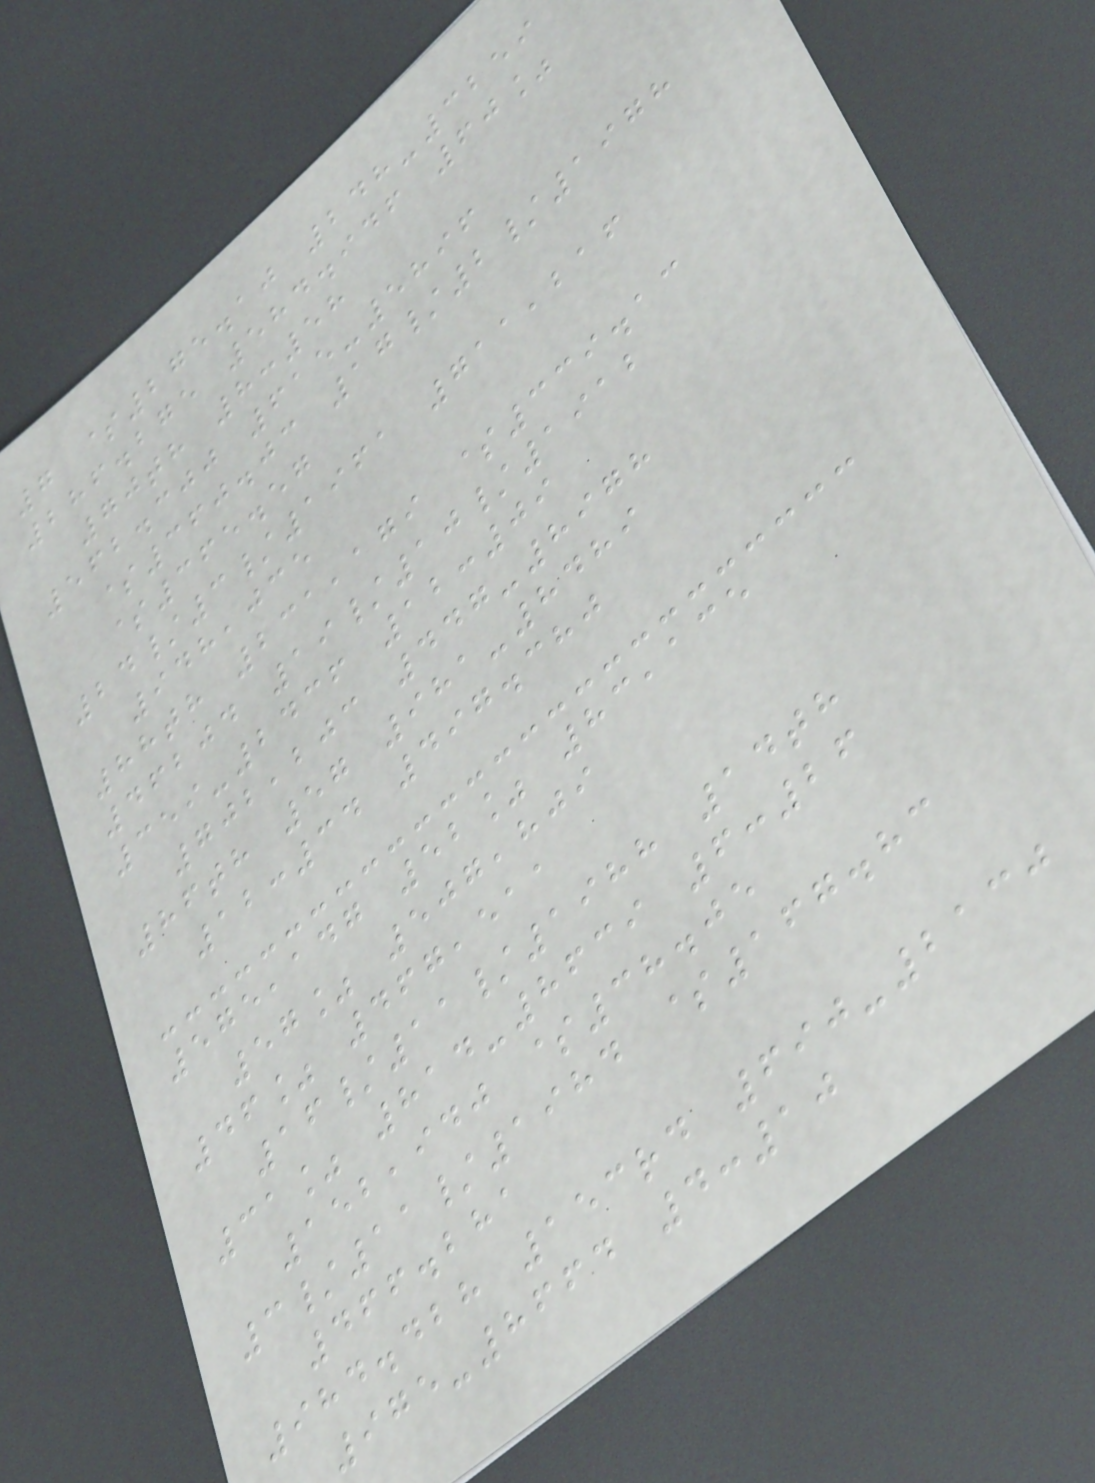7 $275.10 248-3259
286.275 584.946 60%
70th 8:58
562.300 615-5896
$360.03 17/2/1978
$365.57
24/3/1961 711,216
948,035
88th 231,179 $339.13
46204 19/10/1912
359-2436 12:09
702,203 447-8978
86th 57 981-8489
12:34 497.380
575,147 52% 83,135
57% 507,809
46% 467,511
16/11/1988 14th
31% 814-8639 6:26
152,940 $38.05
3/11/1984 $167.83
466.281
984.428 153rd 690-2130
975-8664 4:10
